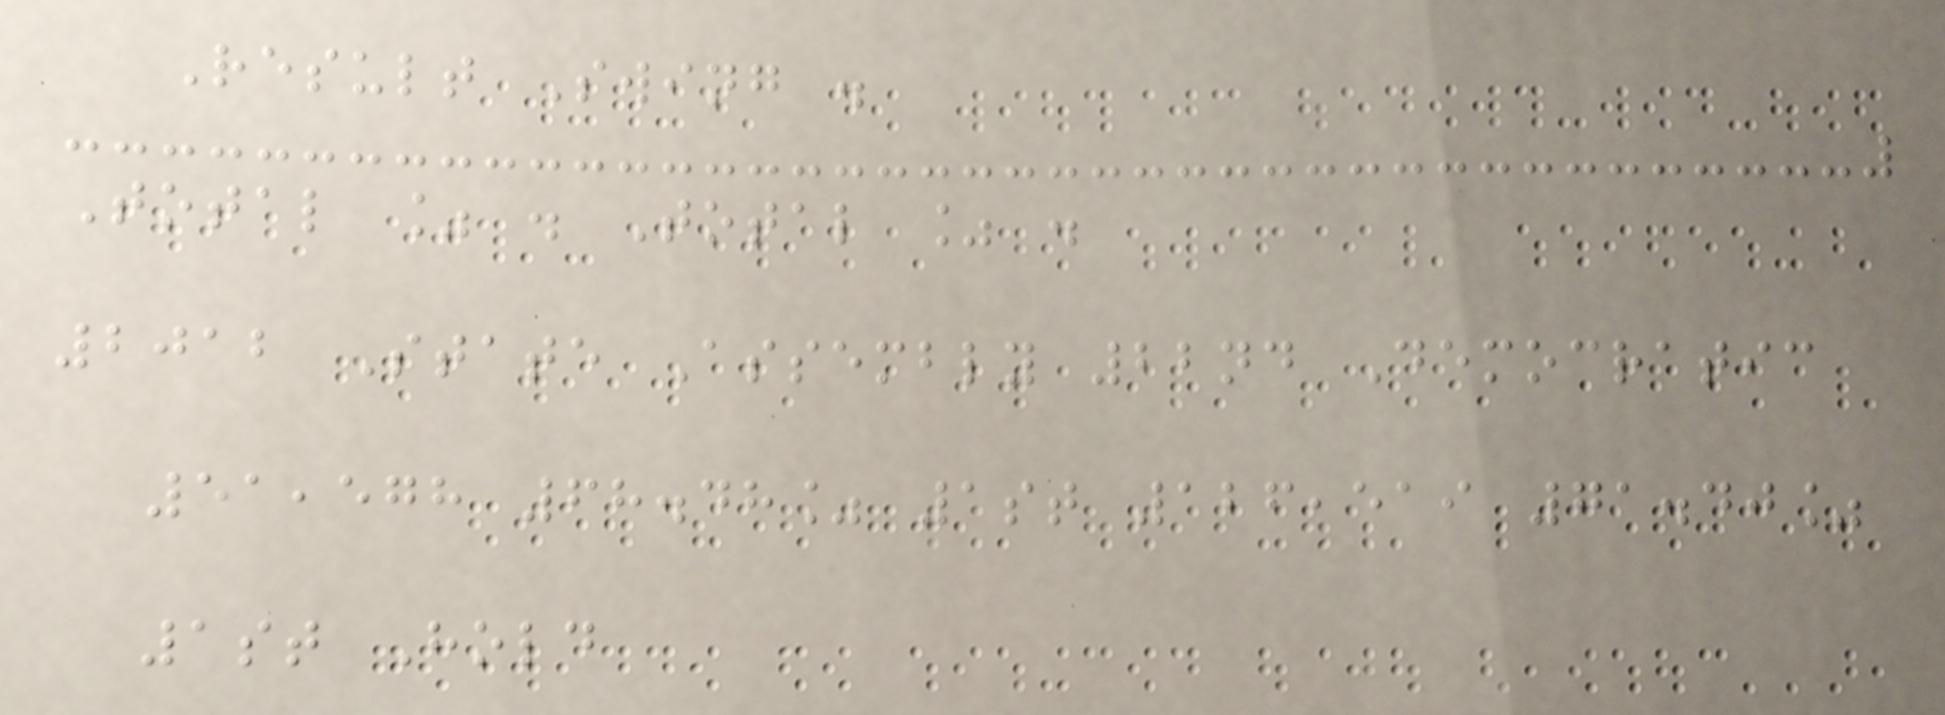Result Swing .
Total % . Total % .
2012 State Assembly 22nd Democratic
51,578 68.48% 1st 126,519 71.40%
1st Hold
